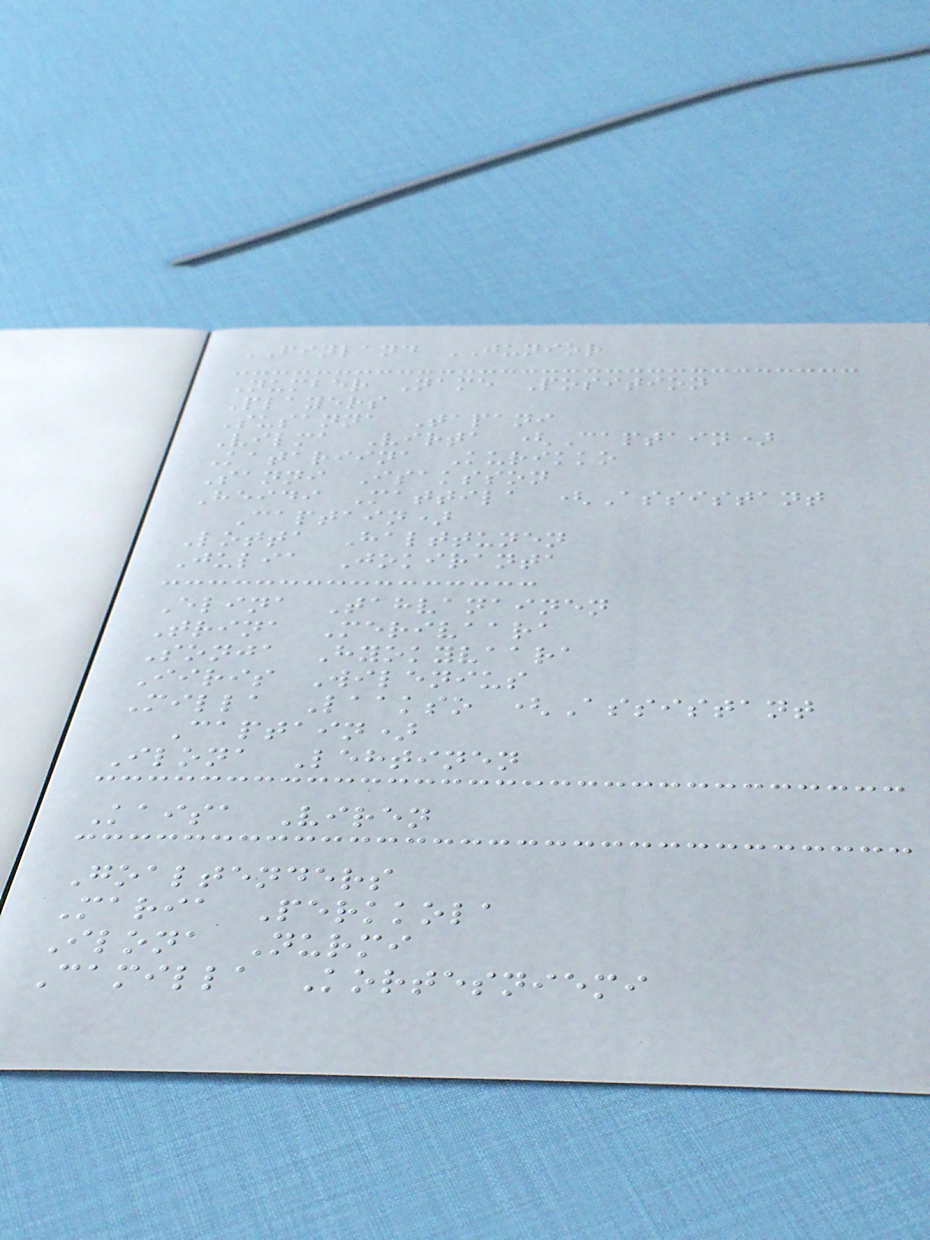FINLAND JUNIOR
Number Name Position
Players
Susanna Tapani
Vilma Virta (Captain)
Katariina Kurikko
Sanni Isaksson
Heidi Mattila (Assistant
Captain)
Lotta Halttunen
Julia Jokiranta
Elina Tahvanainen
Trina Merivaara
Sonja Hyokyvaara
Iiris Wilenius
Milla Laakso (Assistant
Captain)
Ilona Lehtinen
Kaisa Viren
Goaltenders
Maria Perkkola
Ilona Nurmi
Camilla Kortesniemi
